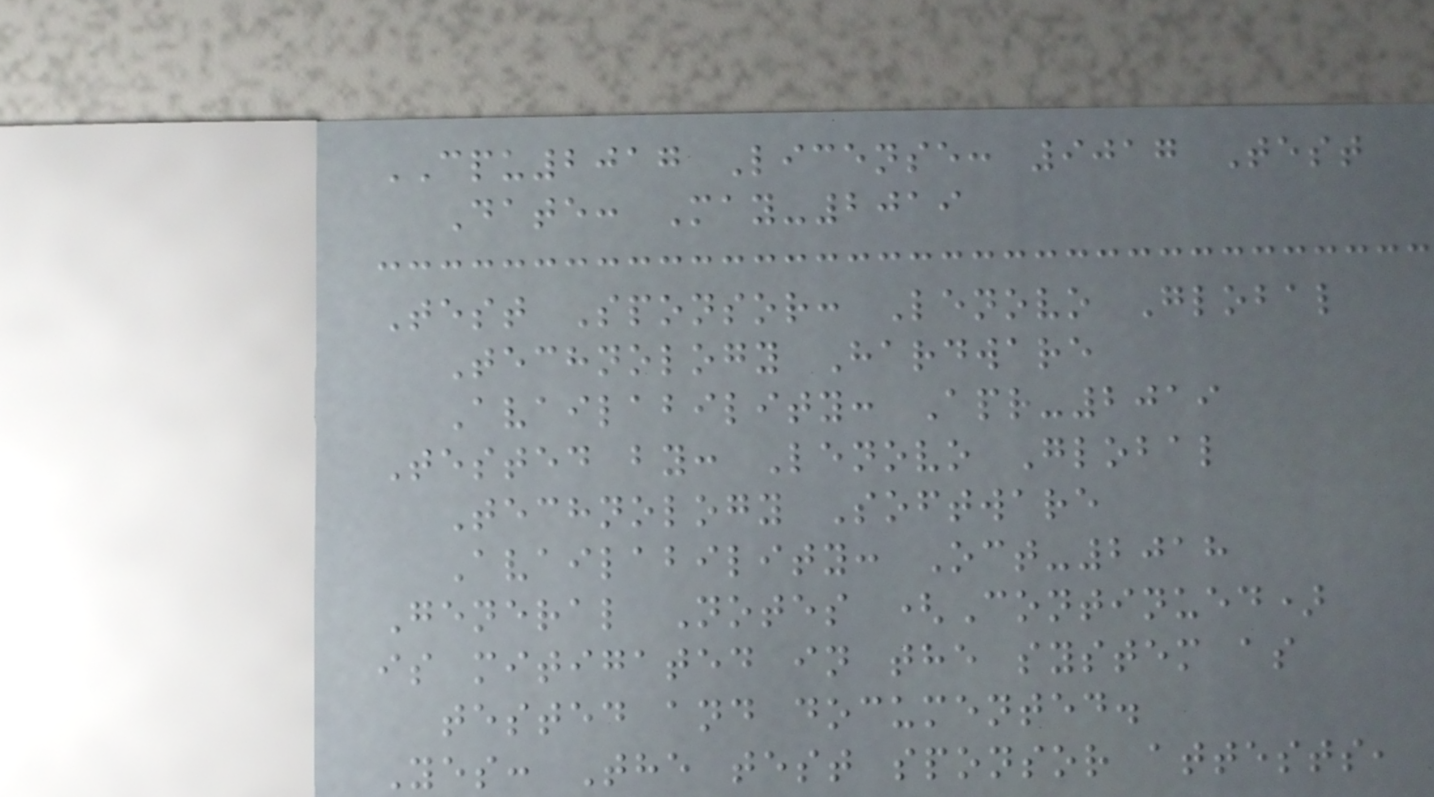CPU2017 License: 9017 Test
Date: May-2019
Test Sponsor: Lenovo Global
Technology Hardware
Availability: Apr-2019
Tested by: Lenovo Global
Technology Software
Availability: Oct-2018
General Notes (Continued)
is mitigated in the system as
tested and documented.
Yes: The test sponsor attests,
